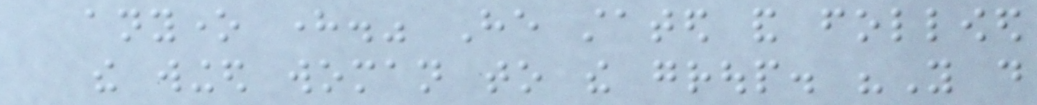anyone here." He stated and followed
the winged woman to the group. "You do
